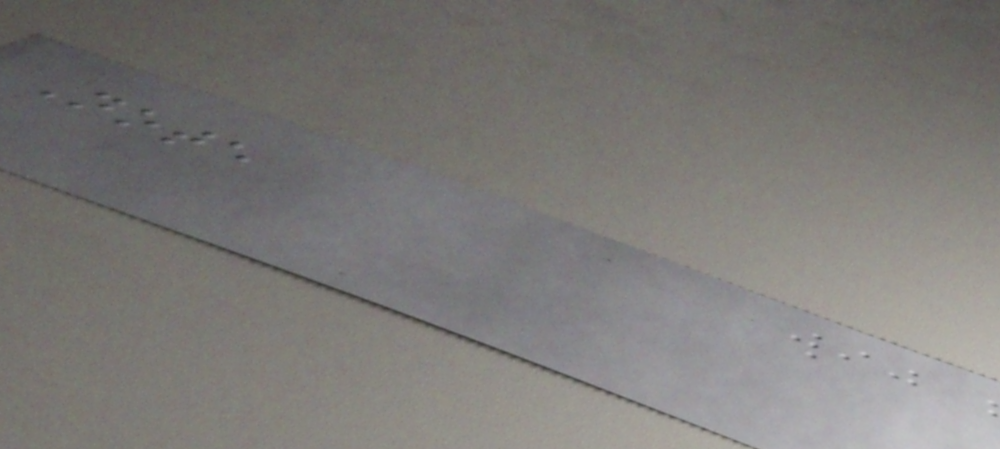Note
